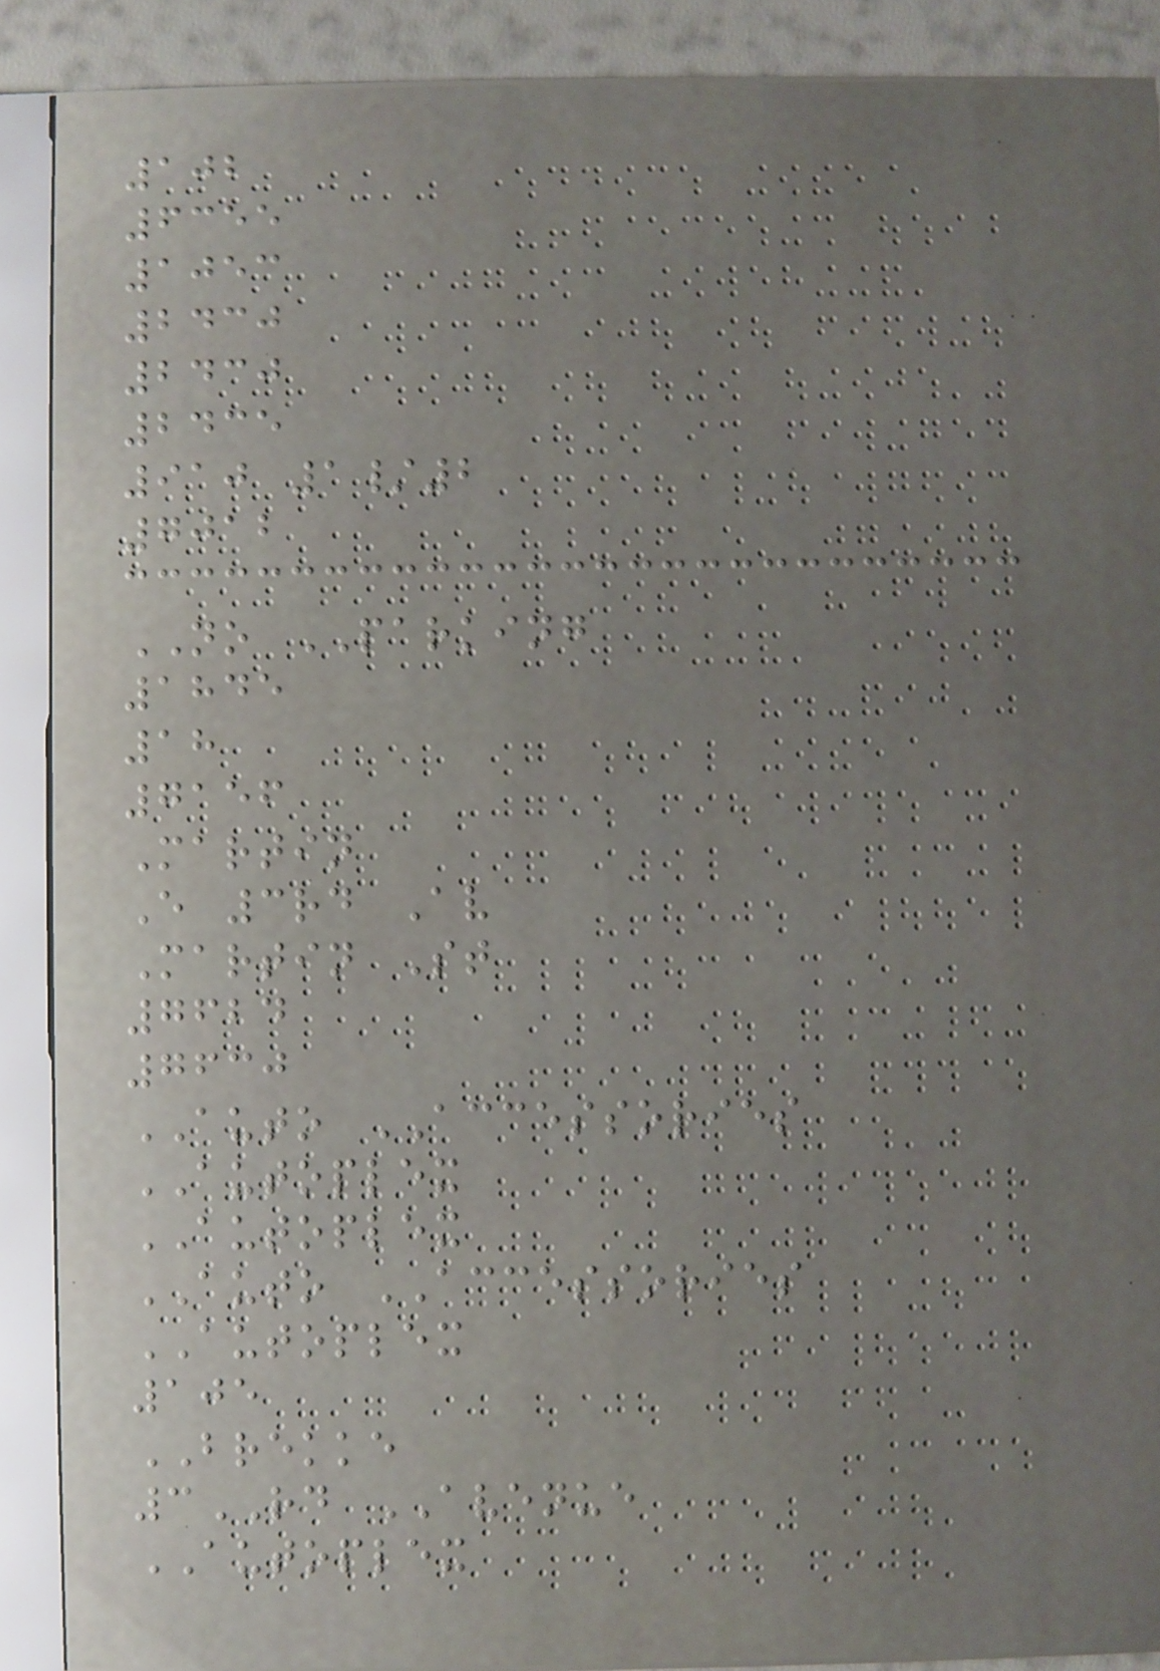102
6355
1053
2430
2430
2435
910 1/2
7012
NO PARKING
1845
18
7156
Martin
E 3rd Av
Martin St
7624
7630
AUTO ACCESSORIES
AUTOPLEX
AUTOPLEX
AUTO ACCESSORIES
AUTOPLEX
105
BREKKE
3RD AVENUE
AUTOPLEX
